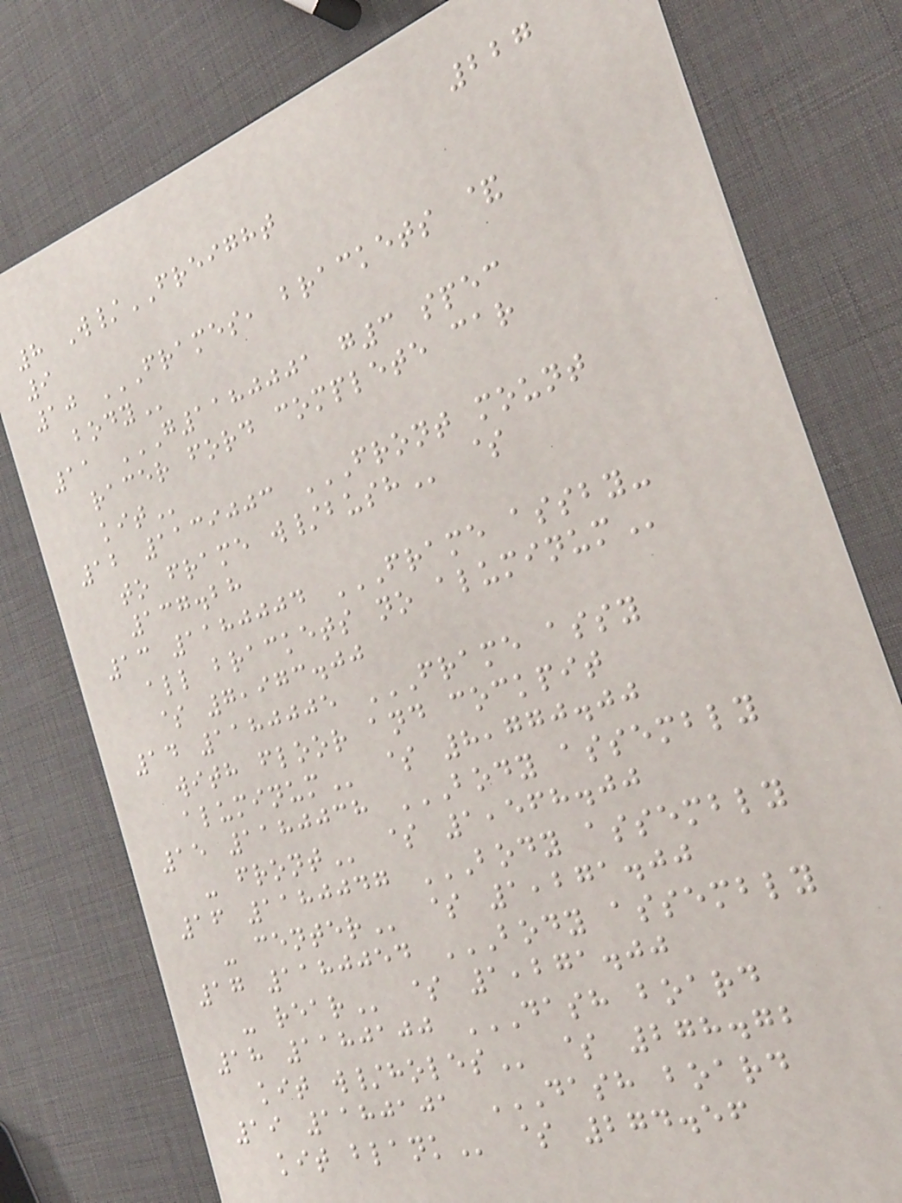227
8 W/FREIGHT
9
10 FRAMES, BRACKETS &
BODY
11 G1180001 G3 SPEC
RACER FORD COMPLETE CAR
KIT
12 1139003 FRONT MOUNT
TO FRAME W/BUSH $
137.28
13 1180004 FRAME ASSBY-
ALL BRACKETS NO ALUMINUM
$ 7,973.00
14 1180005 FRAME ASSY
WITH FLOOR AND COCKPIT
ALUMINUM $ 8,770.00
15 1180038 BODY ASSEMBLY
- FRONT $ 1,568.00
16 1180047 BODY ASSEMBLY
- CENTER $ 1,271.00
17 1180054 BODY ASSEMBLY
- REAR $ 1,271.00
18 1180100 DASH BOARD
KIT W/HOLES $ 278.72
19 1180101 DASH BOARD
KIT BLANK $ 274.56
